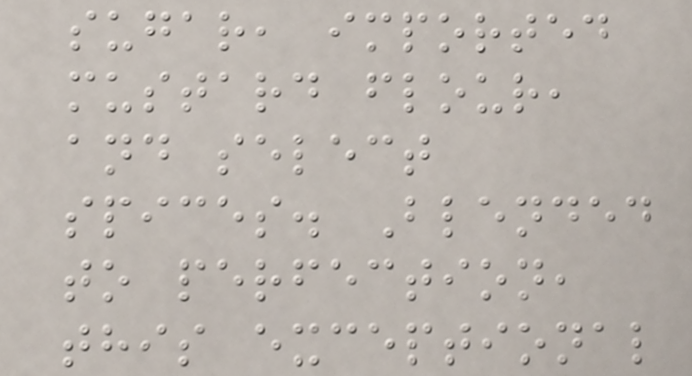sugar, imported
mustard flour,
and select
spices. Blended
to perfection,
this exceptional
